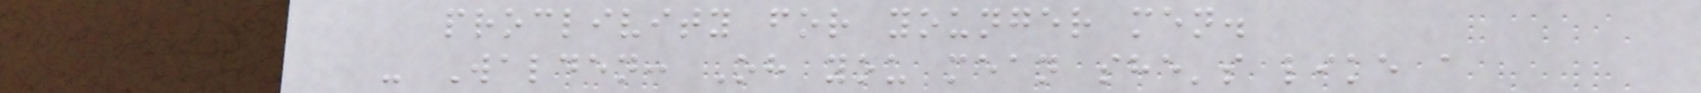proclivity for younger men.
- Walden: Oh you mean she's like a
